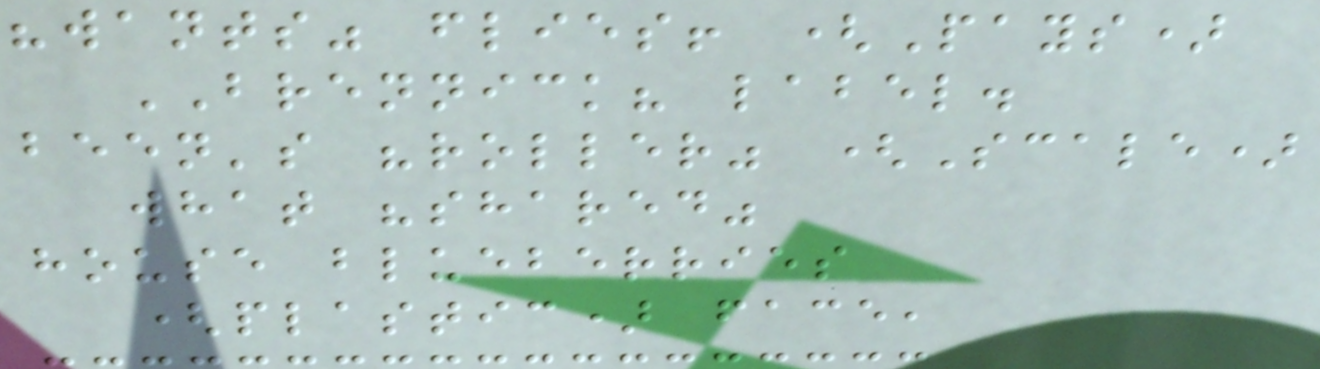"wants" flies! (Pays)
BRENNICK? label.
been's "roller" (Scale)
what "shared"
house blueberries
(plastic) face,
